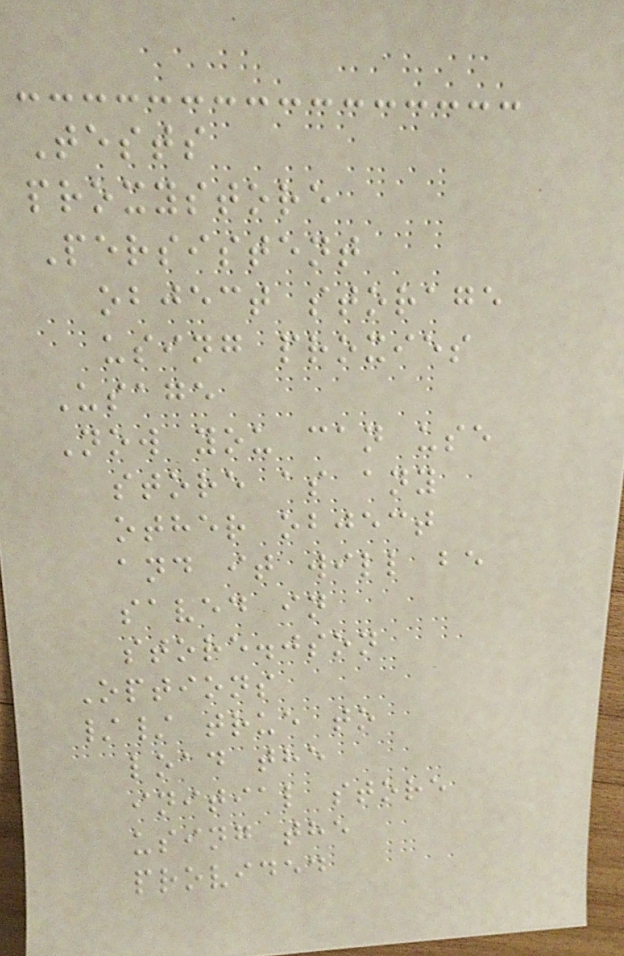Tests
proxystore
Persistent
object storage
using proxies
Usage
Now you can use
store as any
other object
and it will be
saved in
store.json
Options
// true to
load the
initial store
using the
provided
